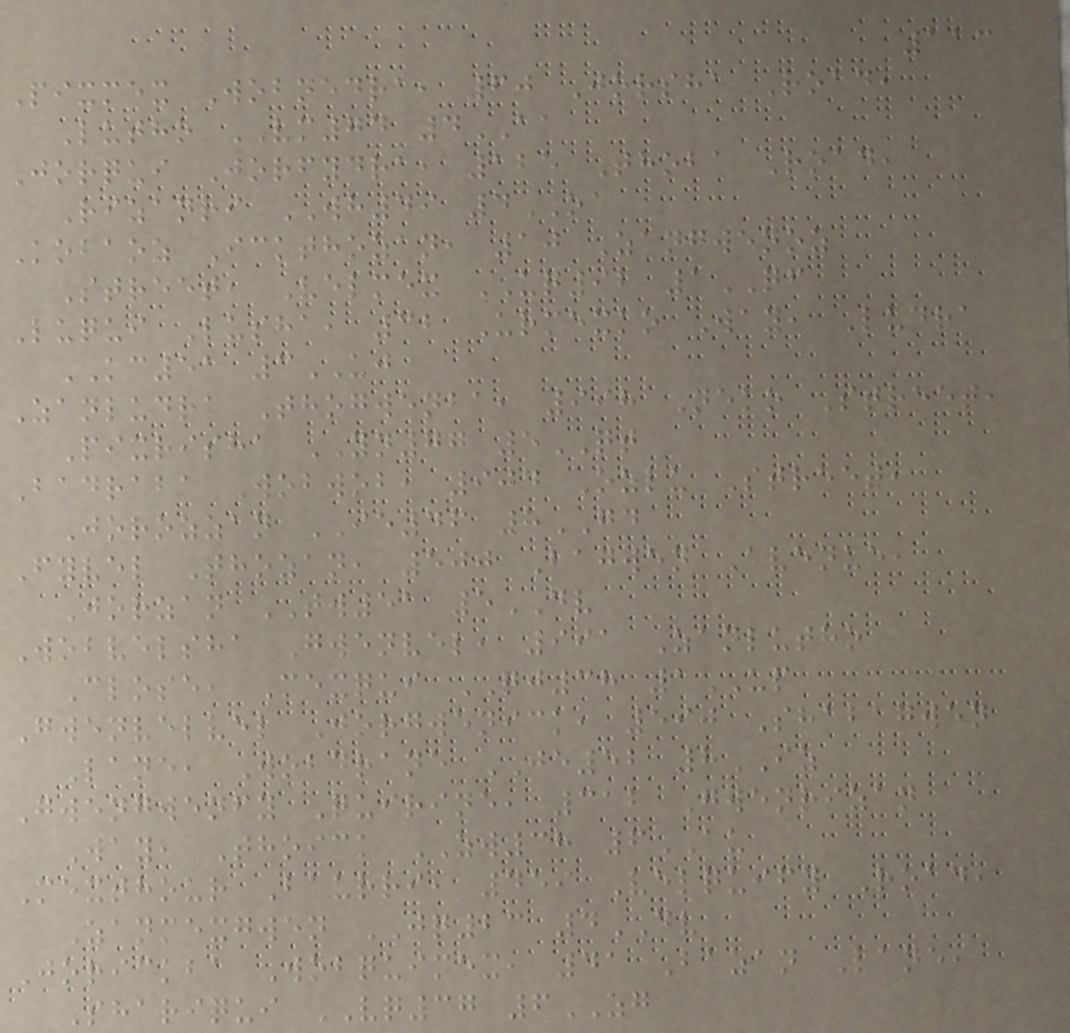113
Pixmex Wobnedra, 60 Jorsha Road,
Lutho VM74 4AA
Jorqui Jorfydra, 125 Thoba Road,
Rizanri WH49 4OA
Kobaoz Ickthozan, 10 Zangwenoz
Street, Velmex UQ92 1QF
Luqui Lusha, 32 Urmexko Way, Ludra
KC51 3UJ
Zanludra Thogwenba, 998 Neko Street,
Pixrisha YN77 5QT
Badraba Wobwob, 904 Ozlu Street,
Jorozzan IE46 8GD
Fyvel Thozan, 500 Bagwen Avenue,
Jorzan TW51 5DV
Wobvelsha Gwenvel, 991 Zanlutho
Close, Mexqui QJ38 1UP
Gwenvelvel Jorgwenick, 590 Shabagwen
Lane, Wobdrane JE52 8IZ
Gwengwenfy Quirine, 312 Gwenrizan
Way, Thoick ZW38 6AU
Mexthour Baurri, 459 Velquify Road,
Zanmexgwen JQ23 4DV
Jorickba Wobquimex, 41 Bazan Lane,
Shariqui VQ37 6ZG
